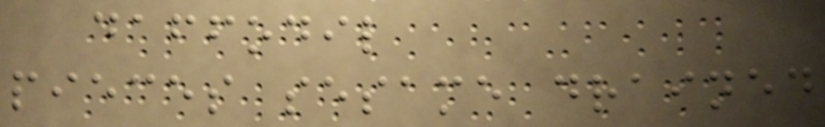daffodil
pieces sesame drained
